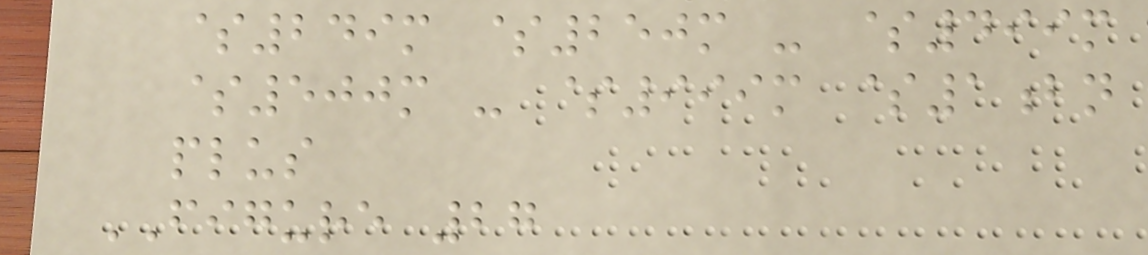$249m $250m - $499m
$500m - $999m $1bn
plus
FIGURE 27
